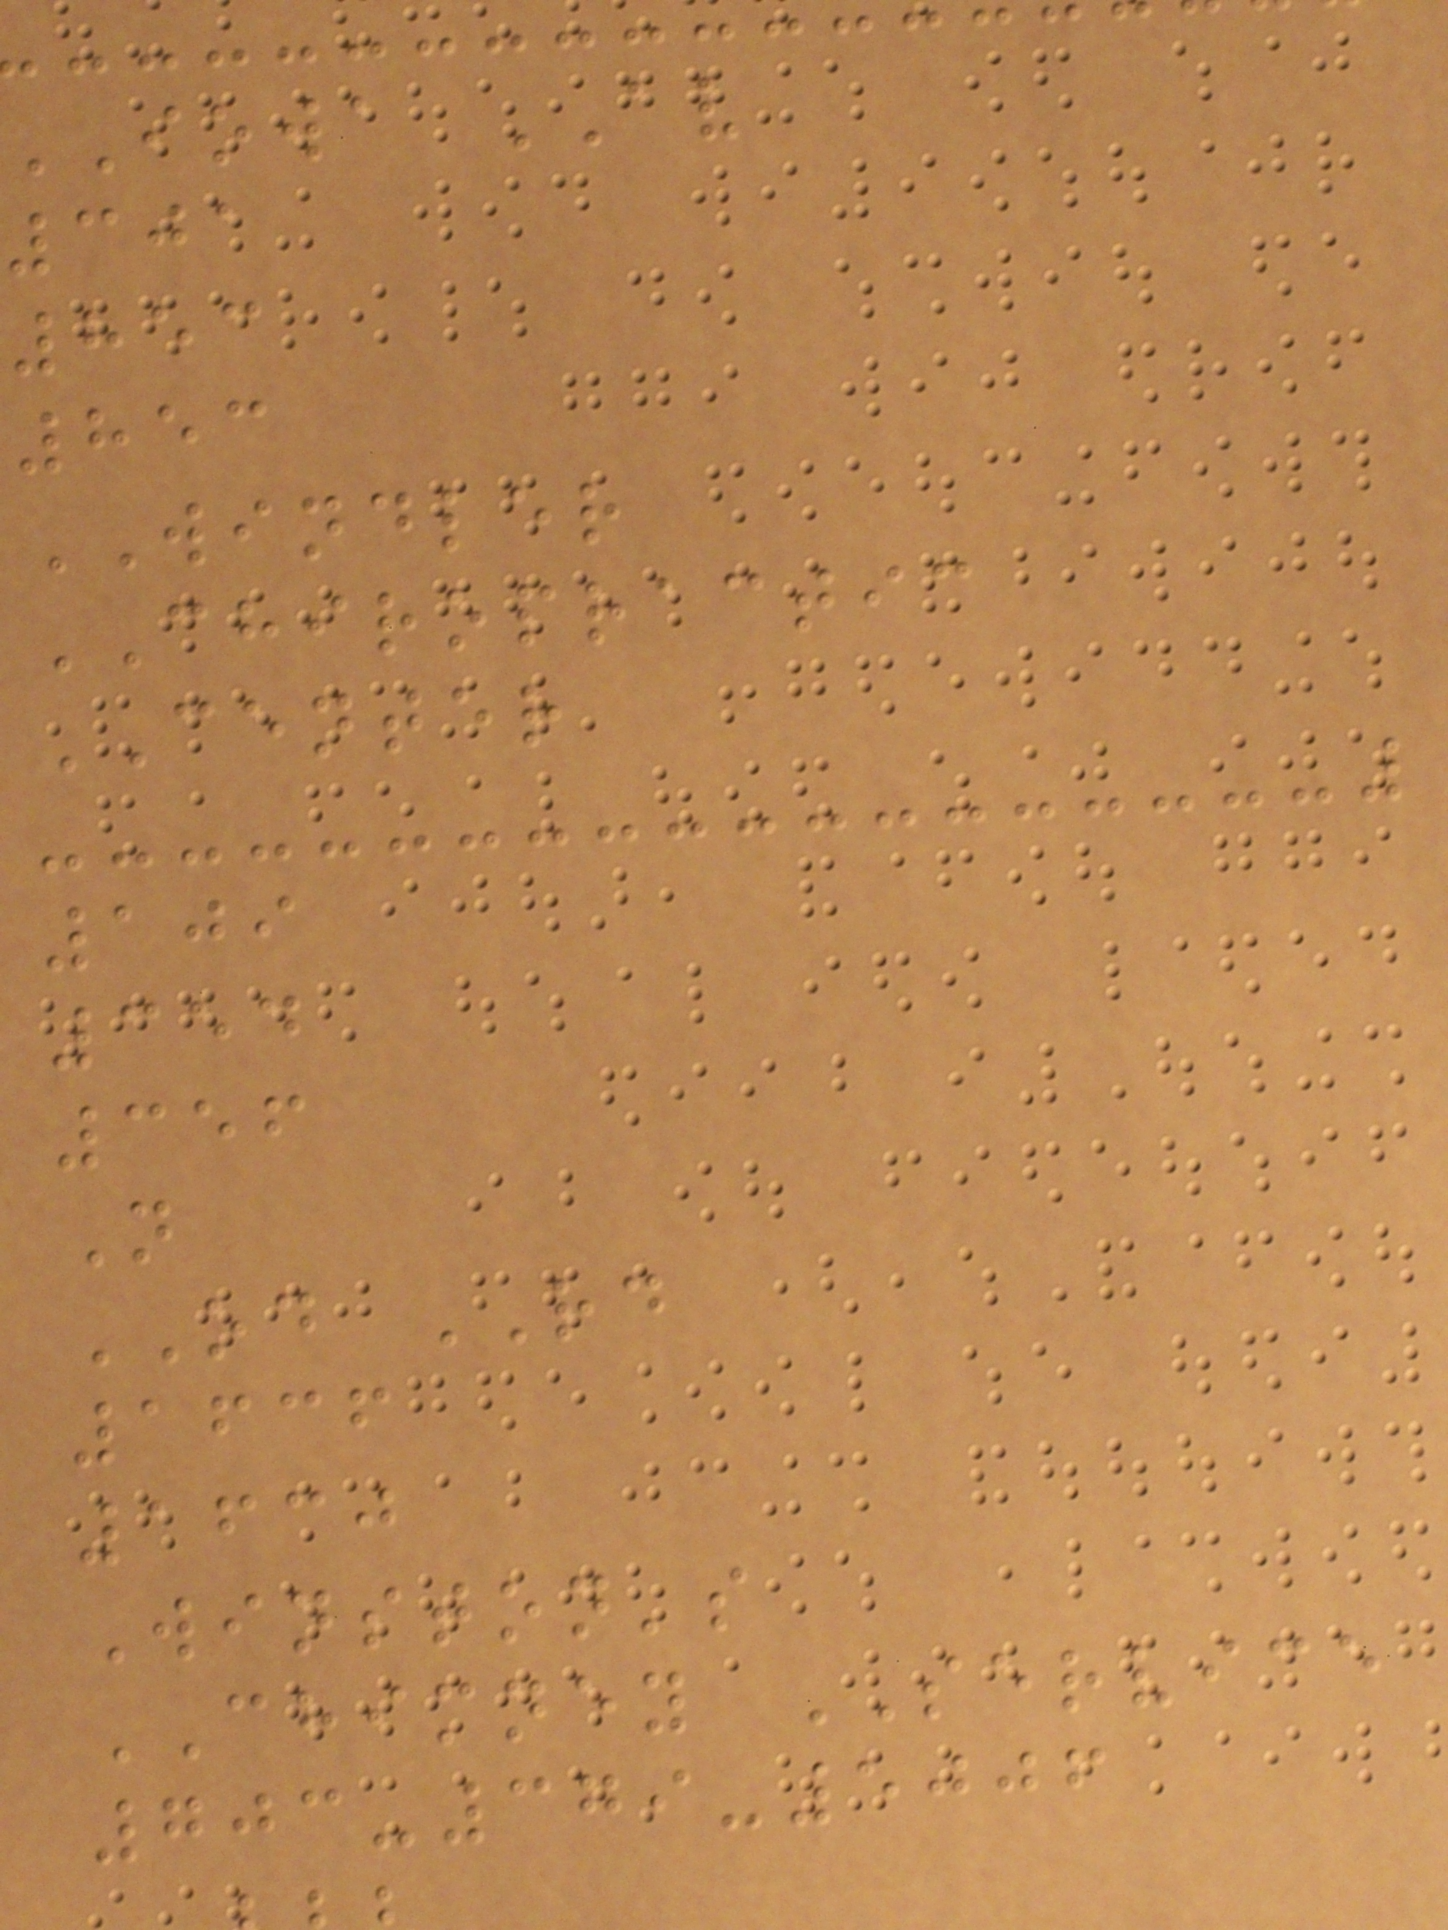iowa AV
301
853
853
WINDLER
CHIROPRACTIC
CENTER
109
354
356
N
OD RD
1636
1630
Winston's
CHIMNEY SERVICE
703-379-5006
